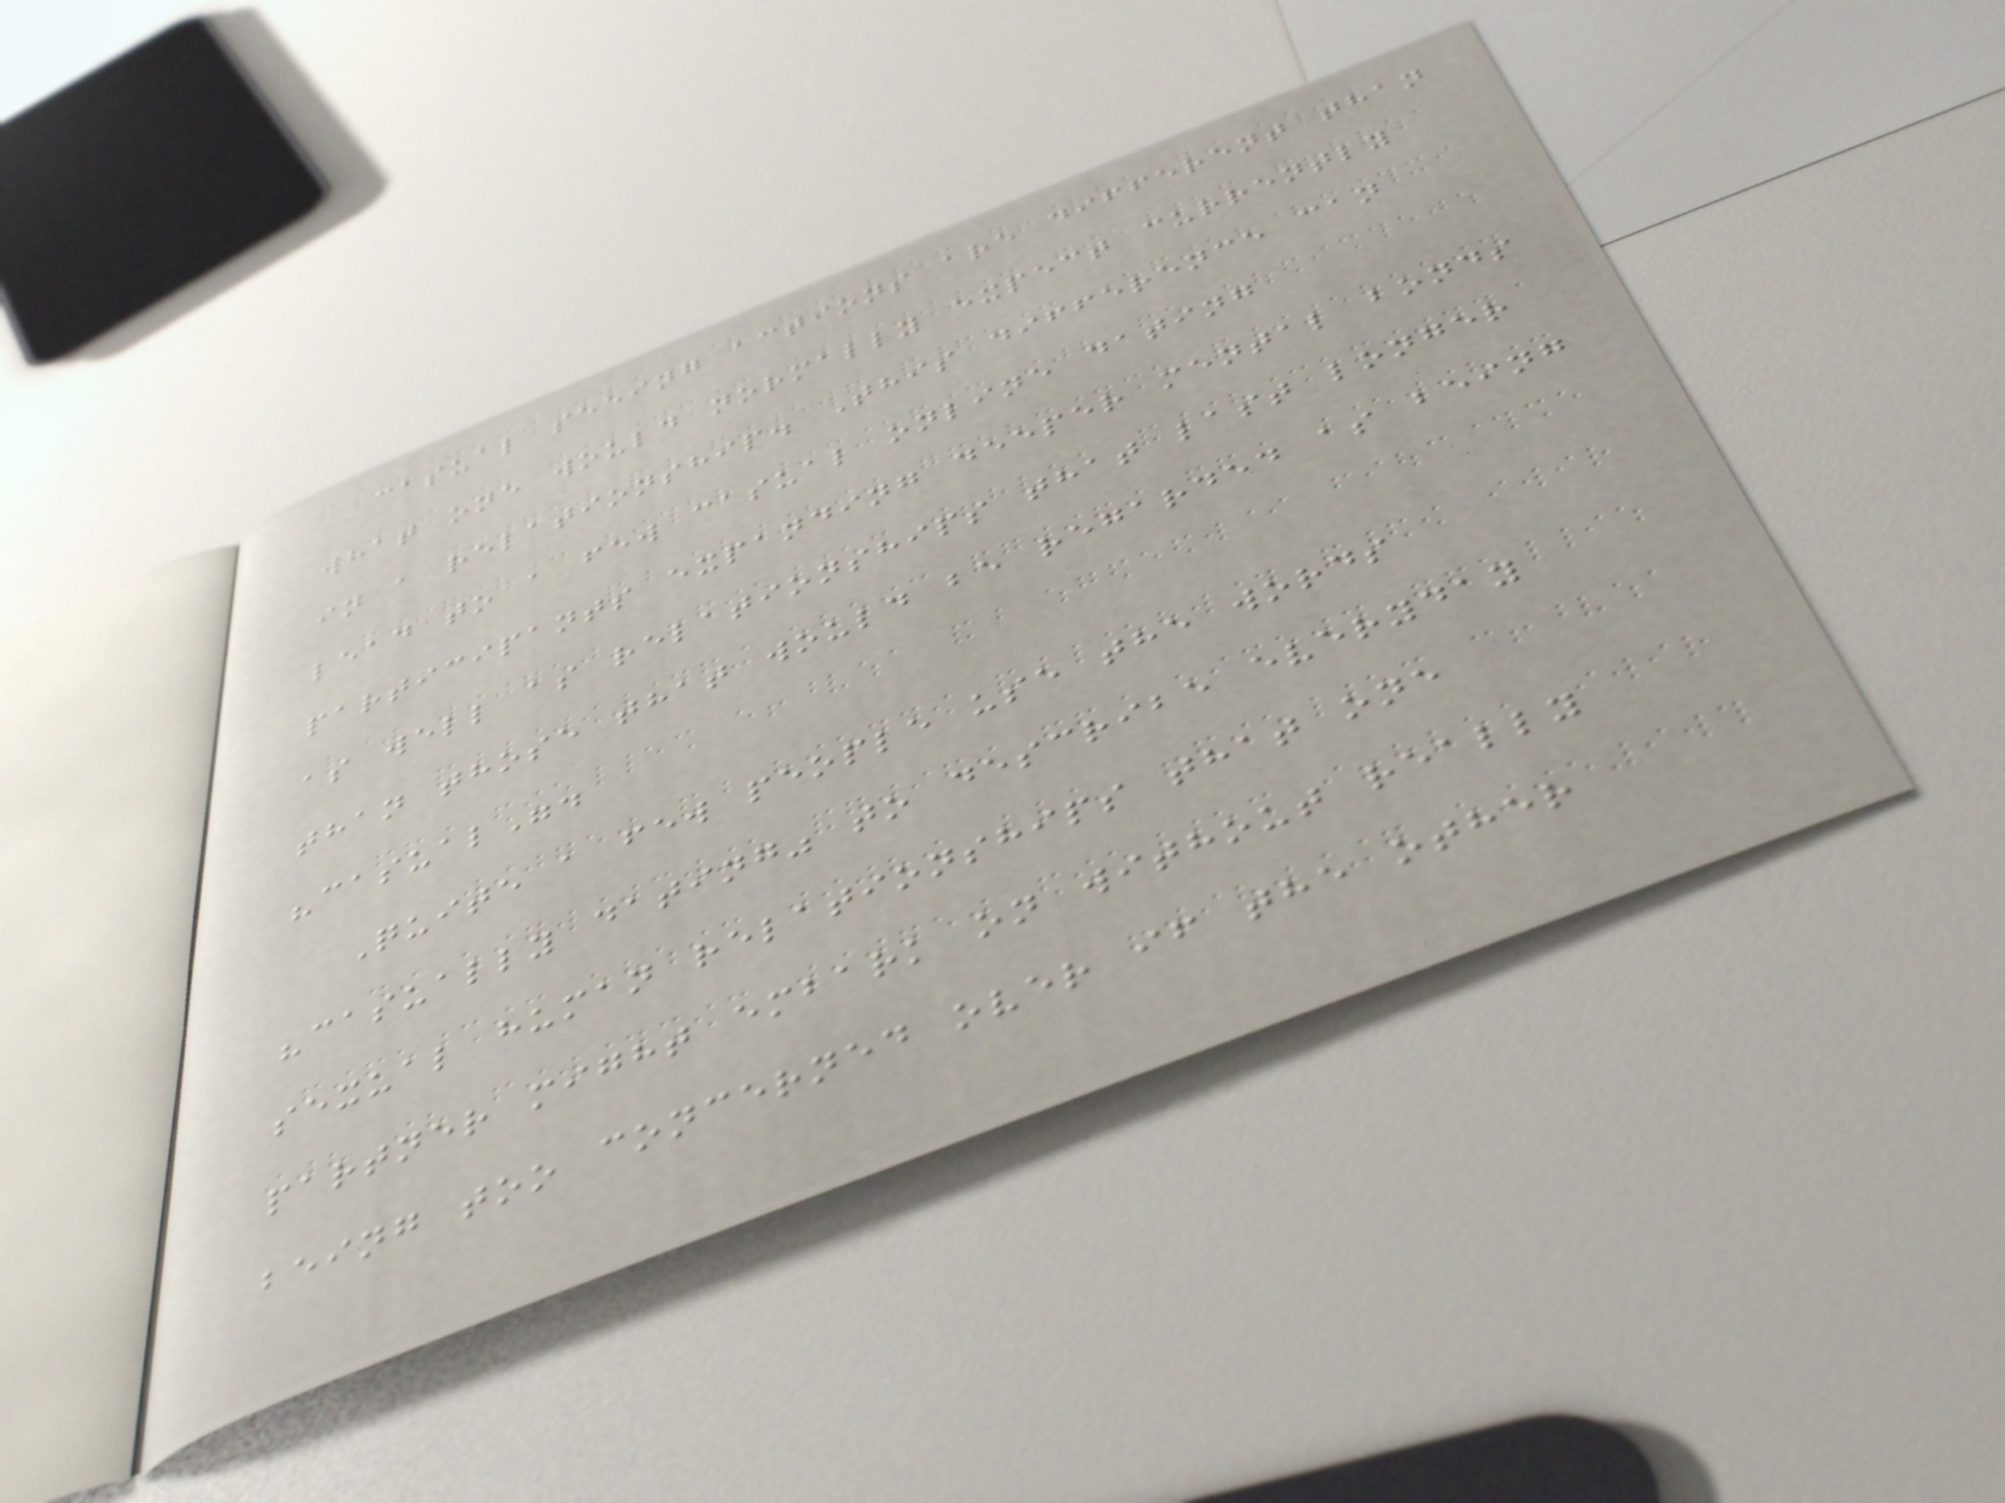casual seeing actions are different than
what one would normally expect currently
in a relationship. This difference can
lead to a few casual online dating
participants expanding deeper mental bonds
as well as relationships that last longer
than those that would be regarded as being
"casual".
Quite a few people use the words
"casually dating" to describe everyday
sexual human relationships that one
partner might embark on without really
being too concerned over if the other
